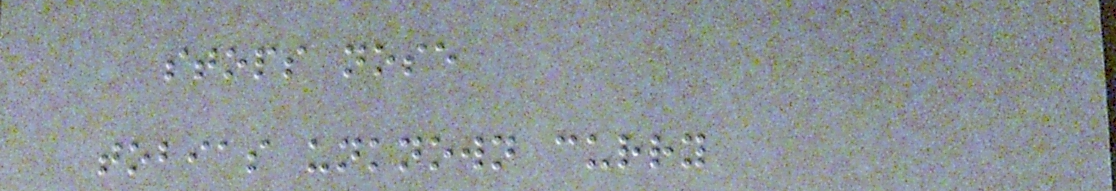stops nose
tobias unknown curry
